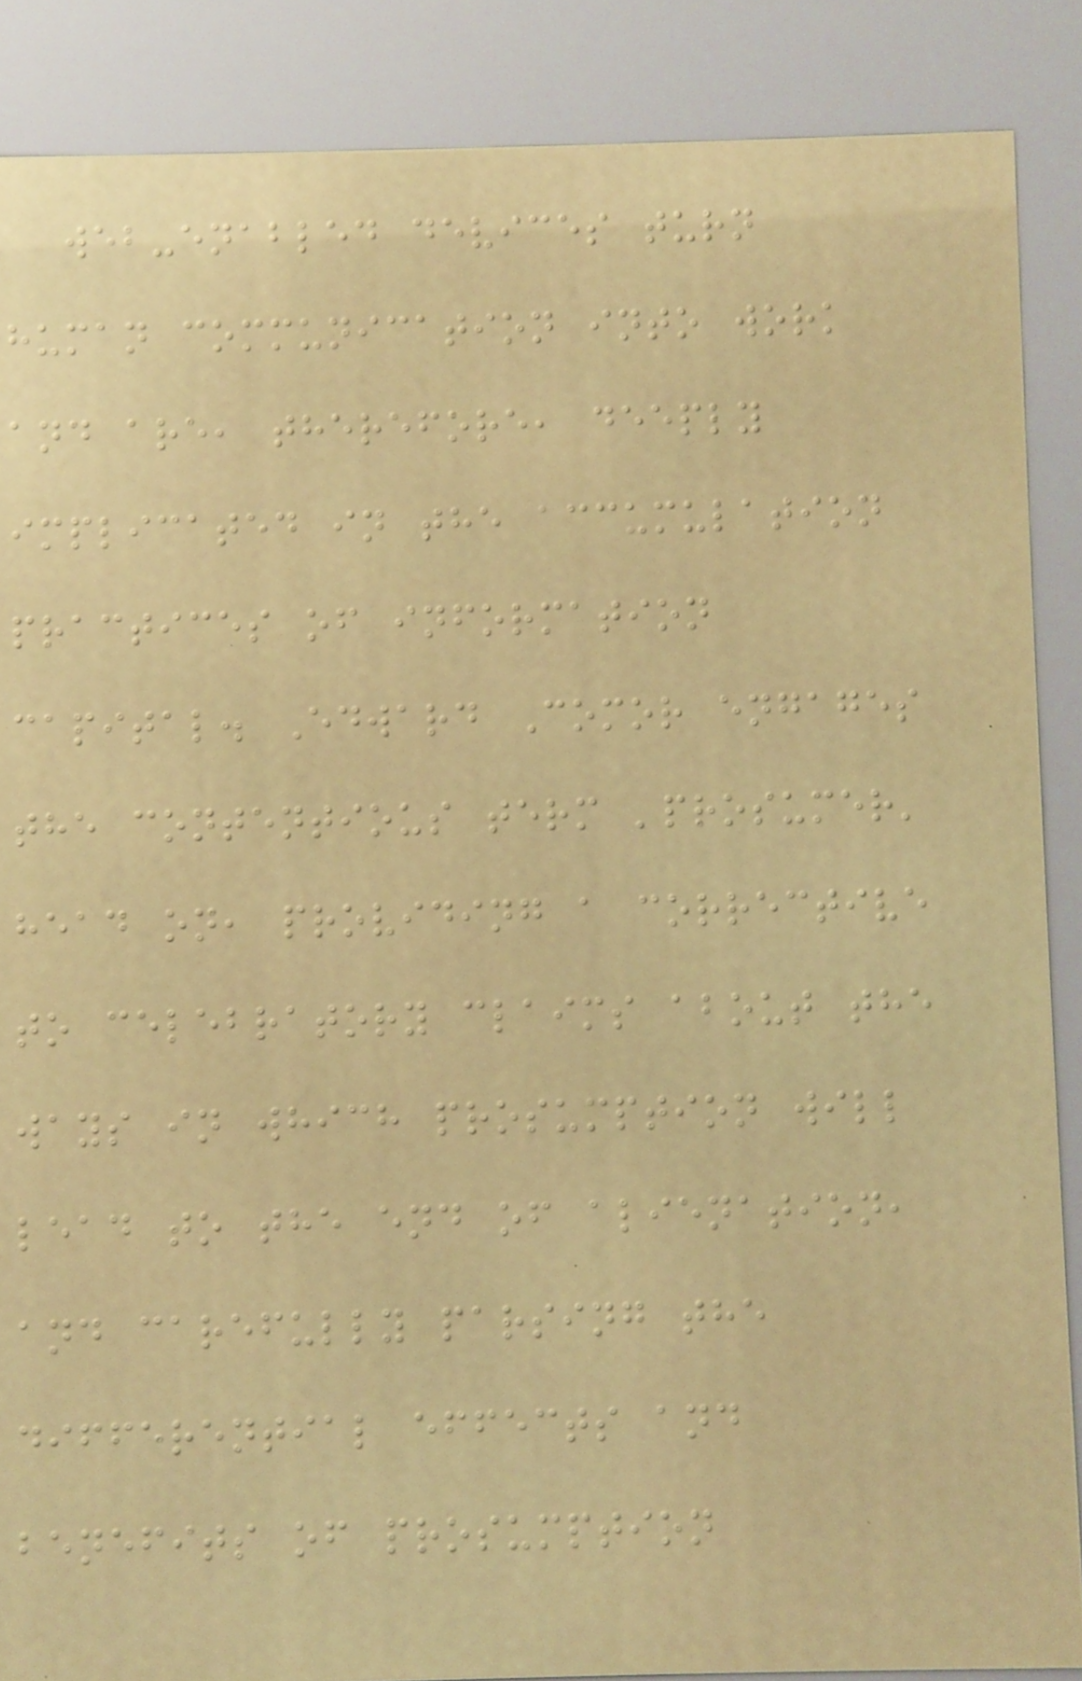web-enabled devices turn
human communication into work
and are, therefore, deeply
implicated in the accumulation
practices of information
capital. Edward Comor engages
the contentious term 'prosumer'
head on, providing a corrective
to celebratory claims about the
ways in which prosumption will
lead to the end of alienation,
and carefully parsing the
differential effects and
benefits of prosumption
